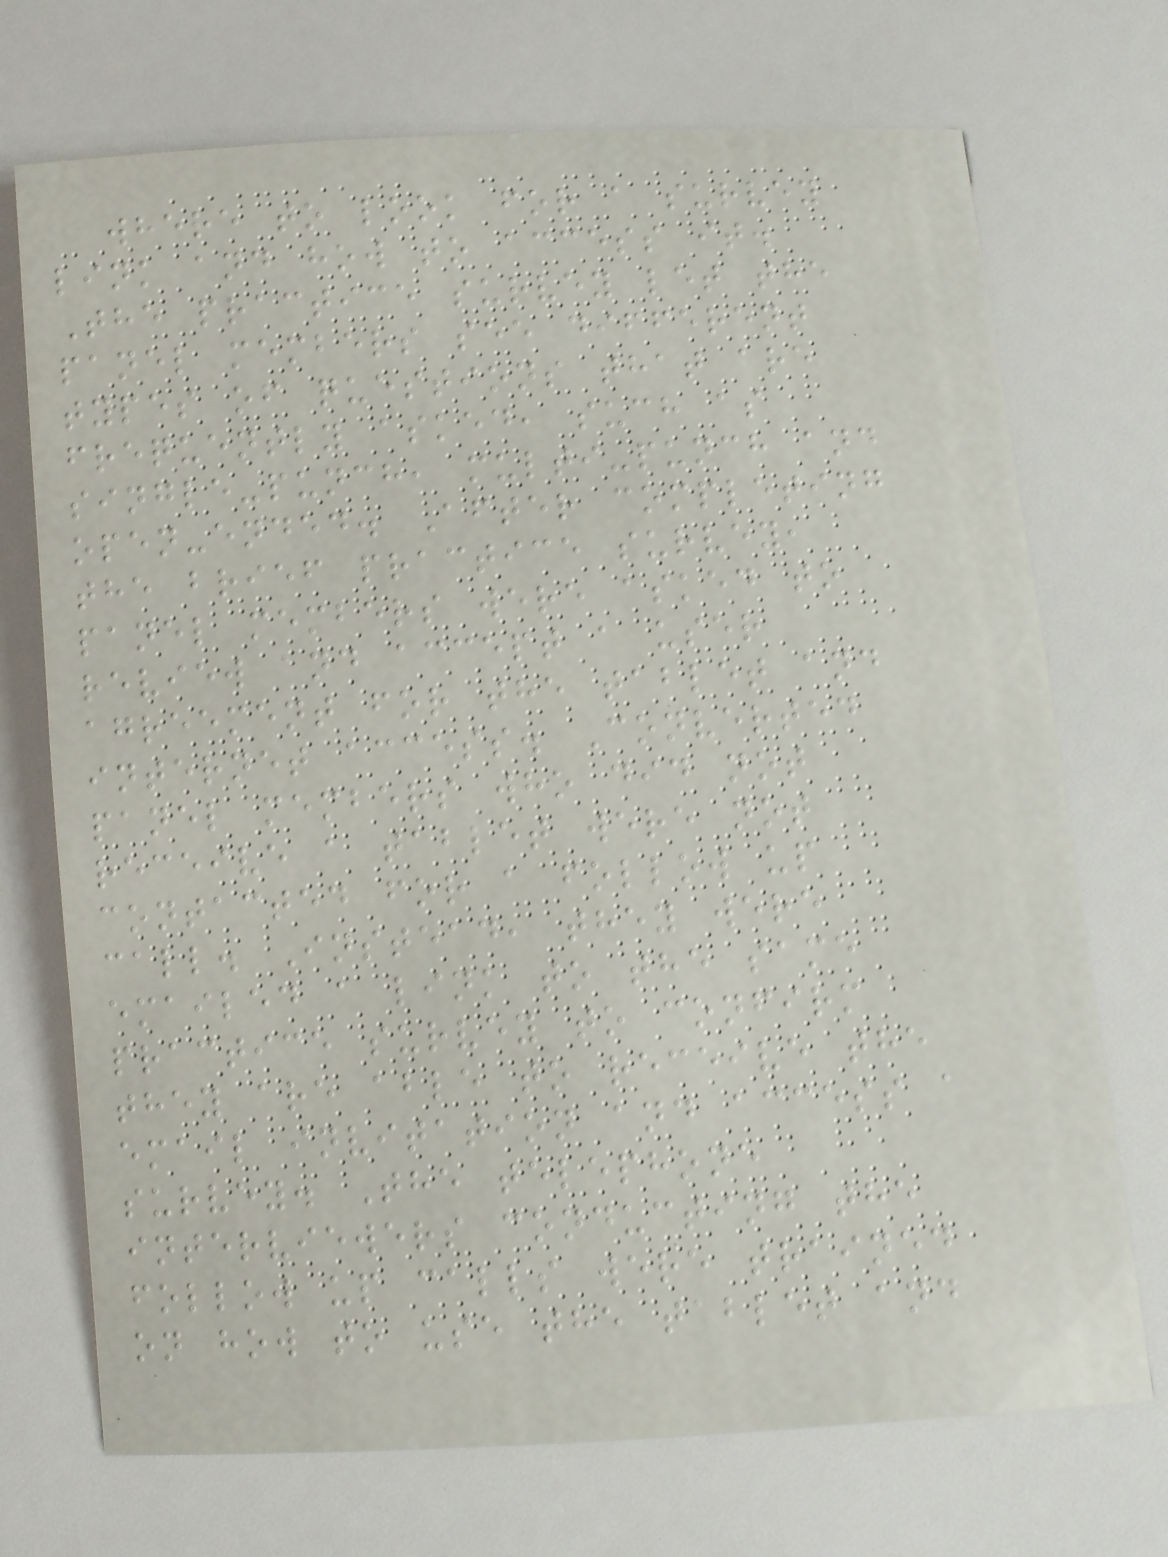where to look for a survey
link and how to access it.
The practice survey let the
panel members see different
types of questions that are
frequently asked, such as
single-punch, multi-punch and
open-ended. After completing
the brief practice survey,
panel members were asked to
review and accept a user
agreement for the tablet and
internet access. Converted
panel members who did not
receive a tablet were not
contacted for a follow up
call. Instead, they were
emailed a link to the same
practice survey to confirm
they are able to receive the
email invitation and access a
survey. The telephone
interviewers conducting the
follow up calls were trained
on how to use the tablet and
